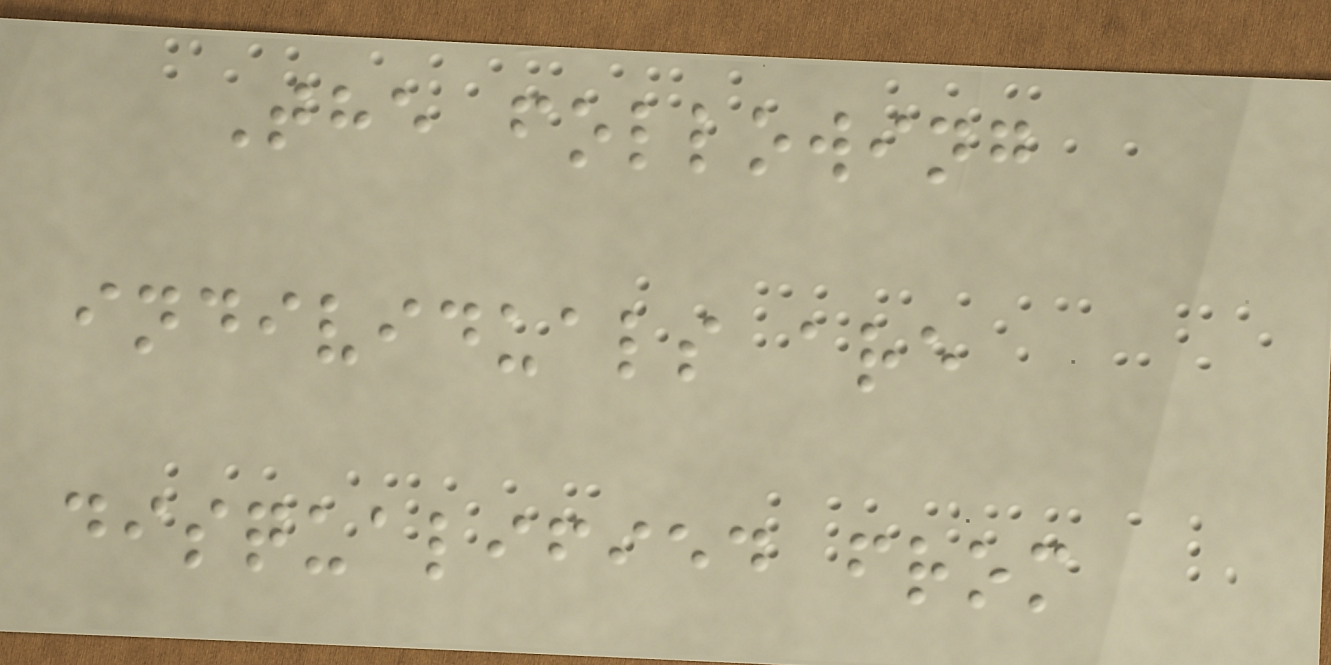The following
individuals are
disqualified from
